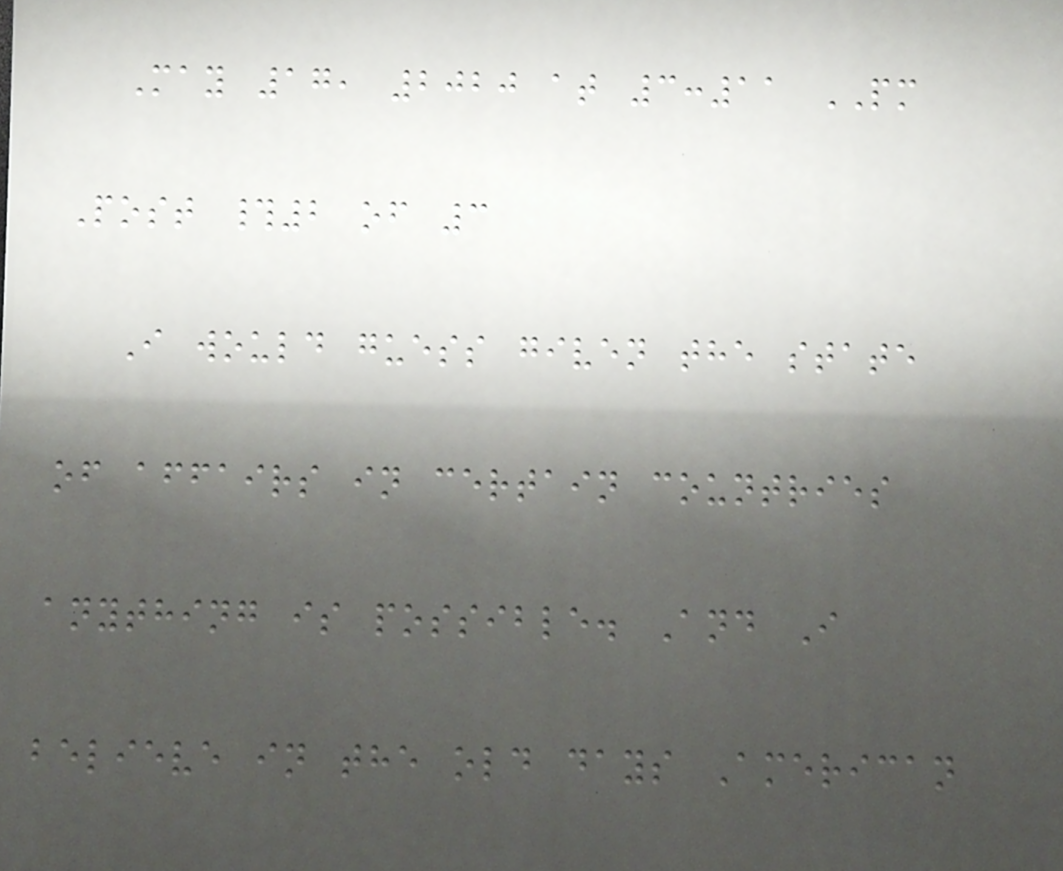May 17, 2020 at 3:11 PM
Post #2 of 3
I would guess given the state
of affairs in certain countries
anything is possible. And I
believe in the old days American
